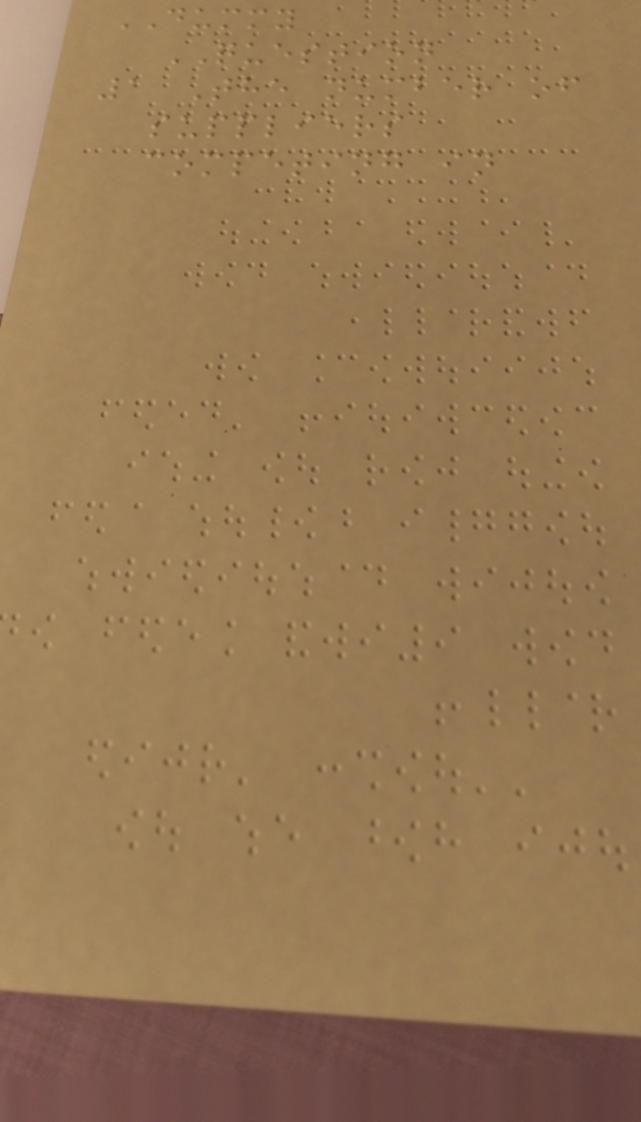DUMMY
QUESTION
1 The number of
suppliers
competing in
